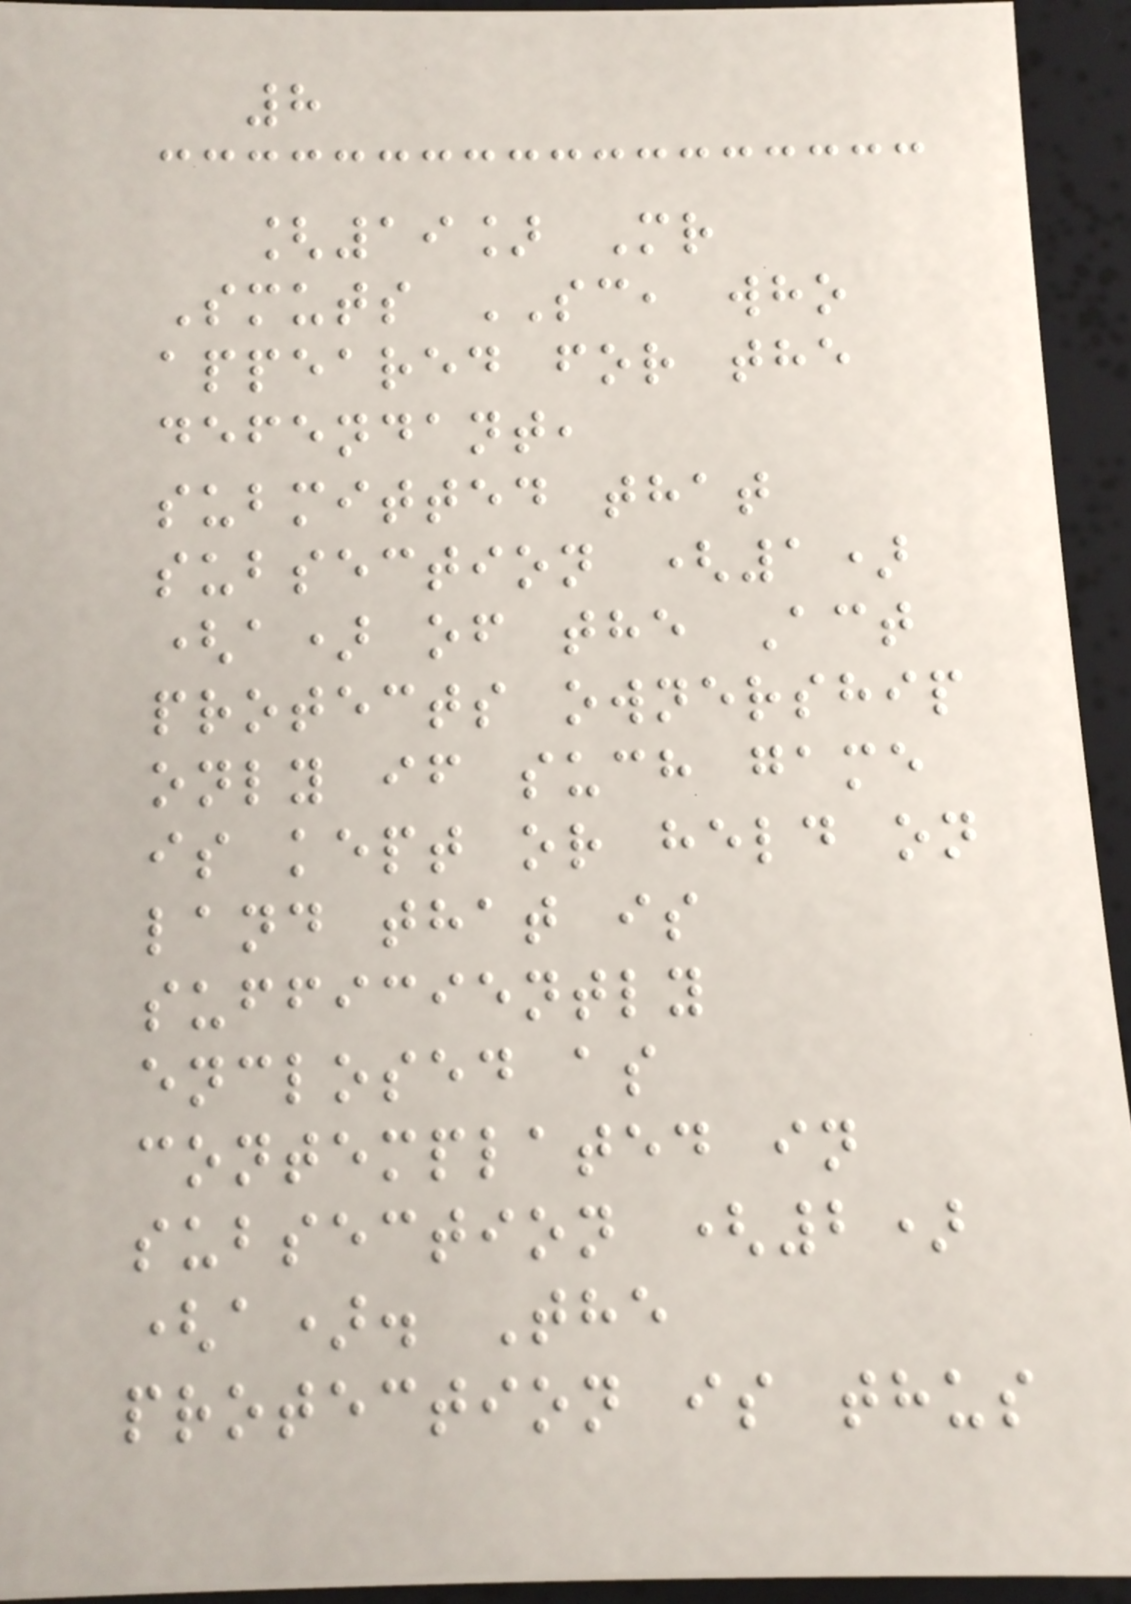8
[19] Mr
Smuts SC, who
appeared for the
defendant,
submitted that
subsection (1)
(a) of the Act
protects ownership
only if such game
is kept or held on
land that is
sufficiently
enclosed as
contemplated in
subsection (2)
(a). The
protection is thus
